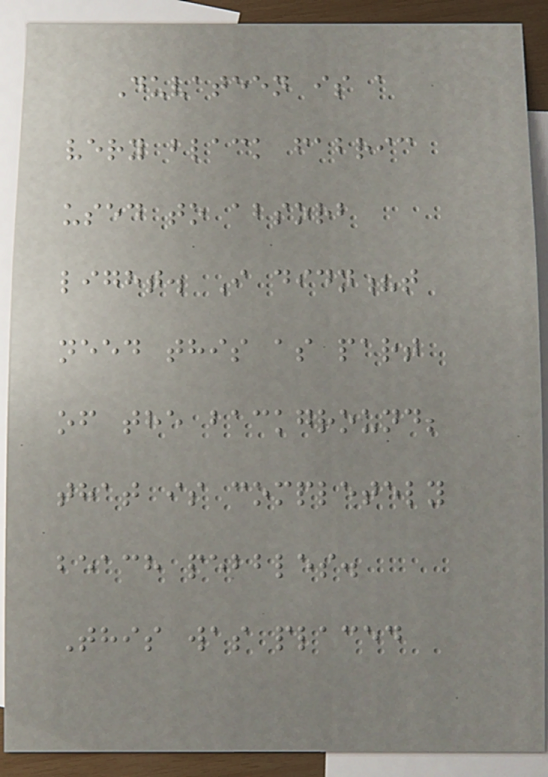Duvateen is a
very black fabric
used to absorb
light. I didn?t
need this as part
of the background;
that is completely
beach pebbles.
This was placed
